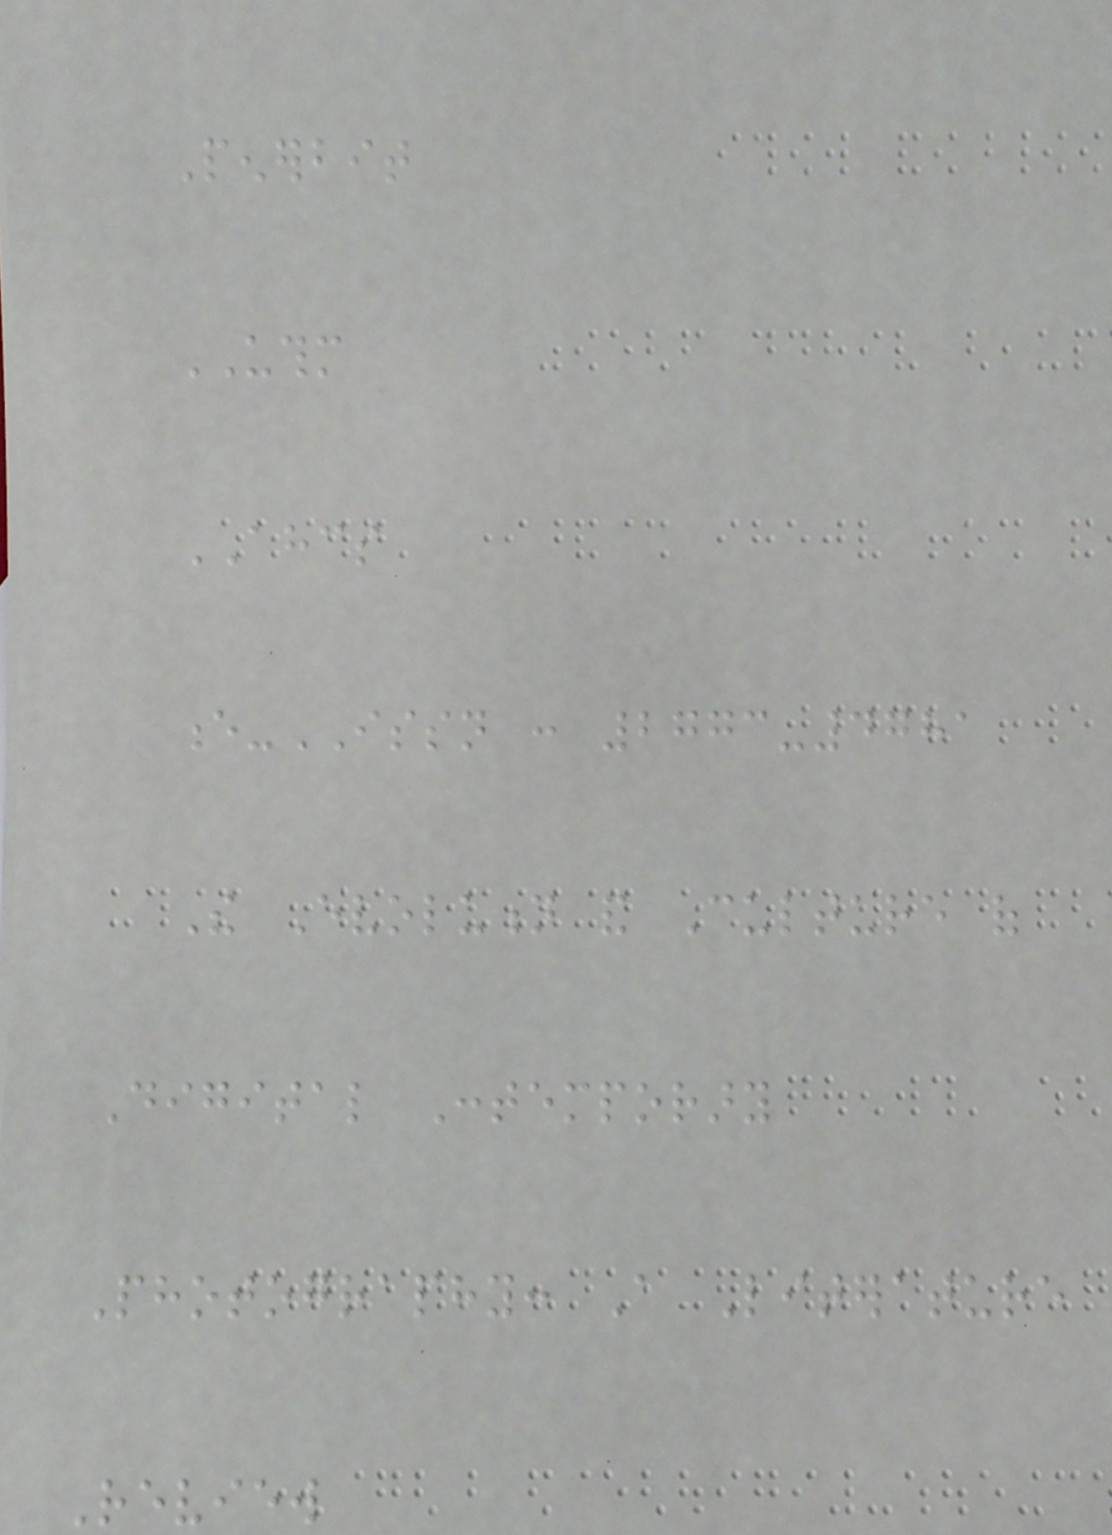Penerbit
UTHM
AHCS
e-ISSN : 2773-4781
The Evolution and Culture of
Digital Contemporary
Photography: A Literature
Review
